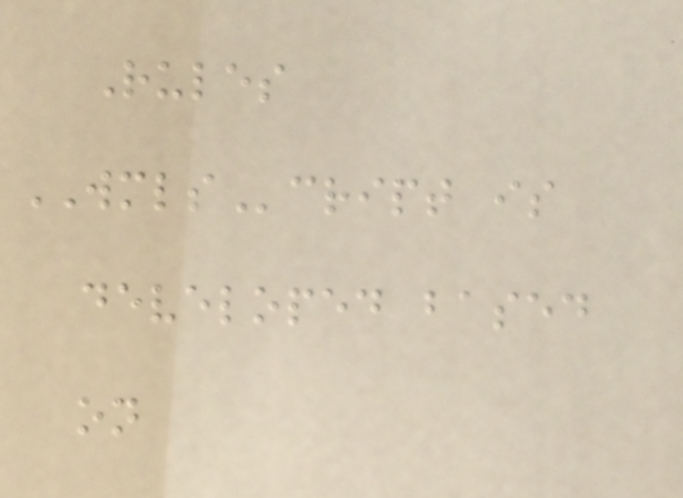Rules
WMLScript is
developed based
on
